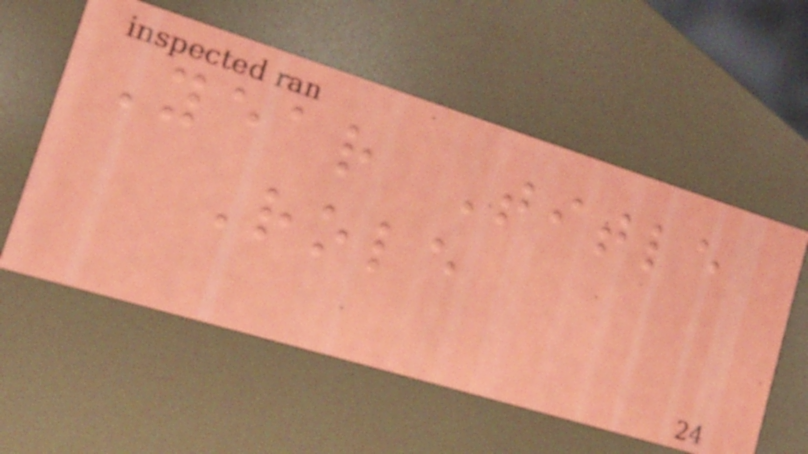Year Title
Role
